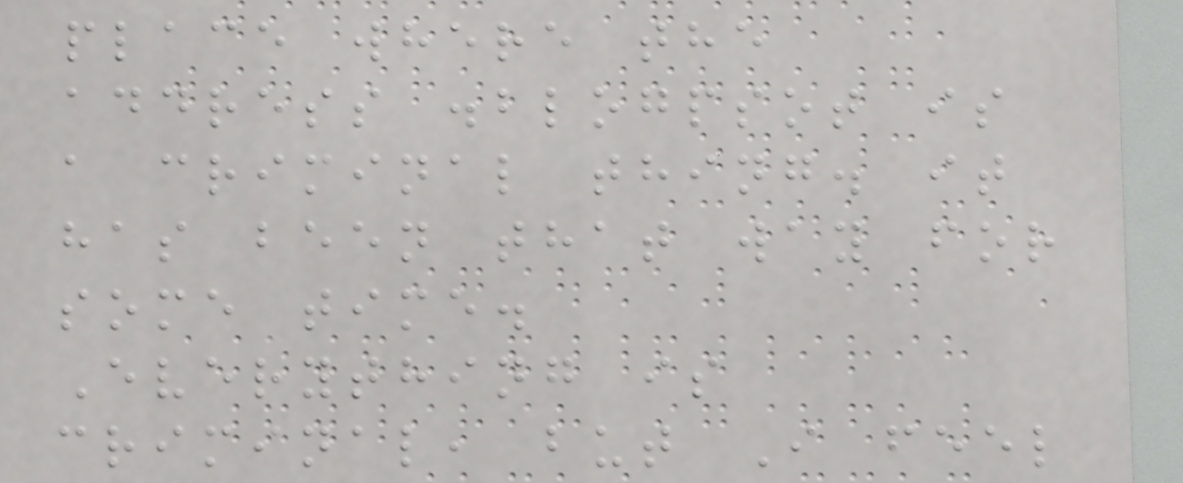place where the
address .blogpsot is
a criminal thing. it
has been that way for
some time.
Everything is
criminal, but I feel
